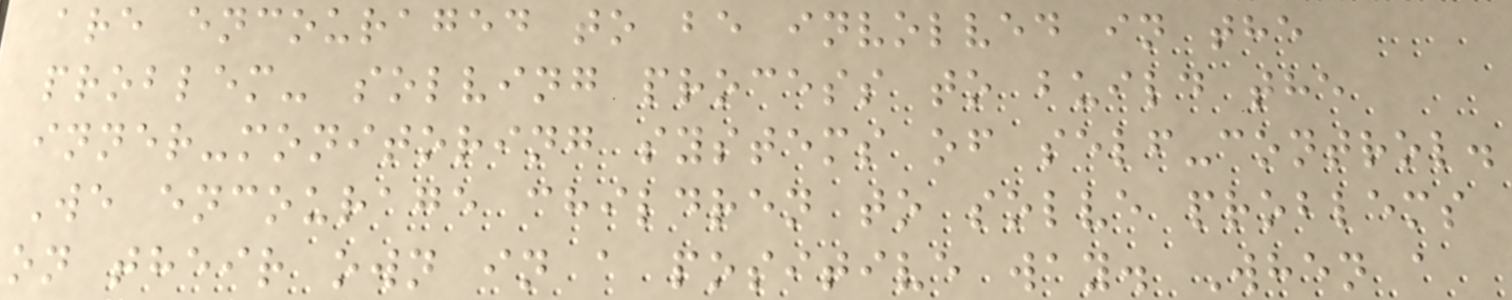are encouraged to be involved in the
problem- solving process to build the
inner-monitoring systems of self-control.
We encourage children to solve problems
on their own in a positive way. When a
